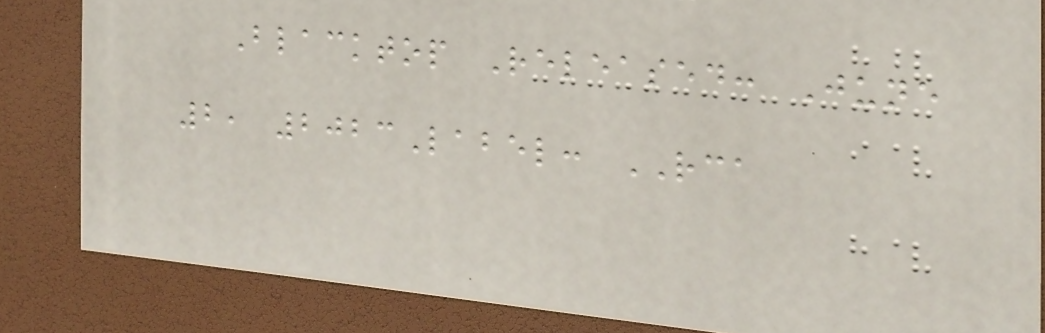Blacktop Released: June
2, 2023Label: RCA
